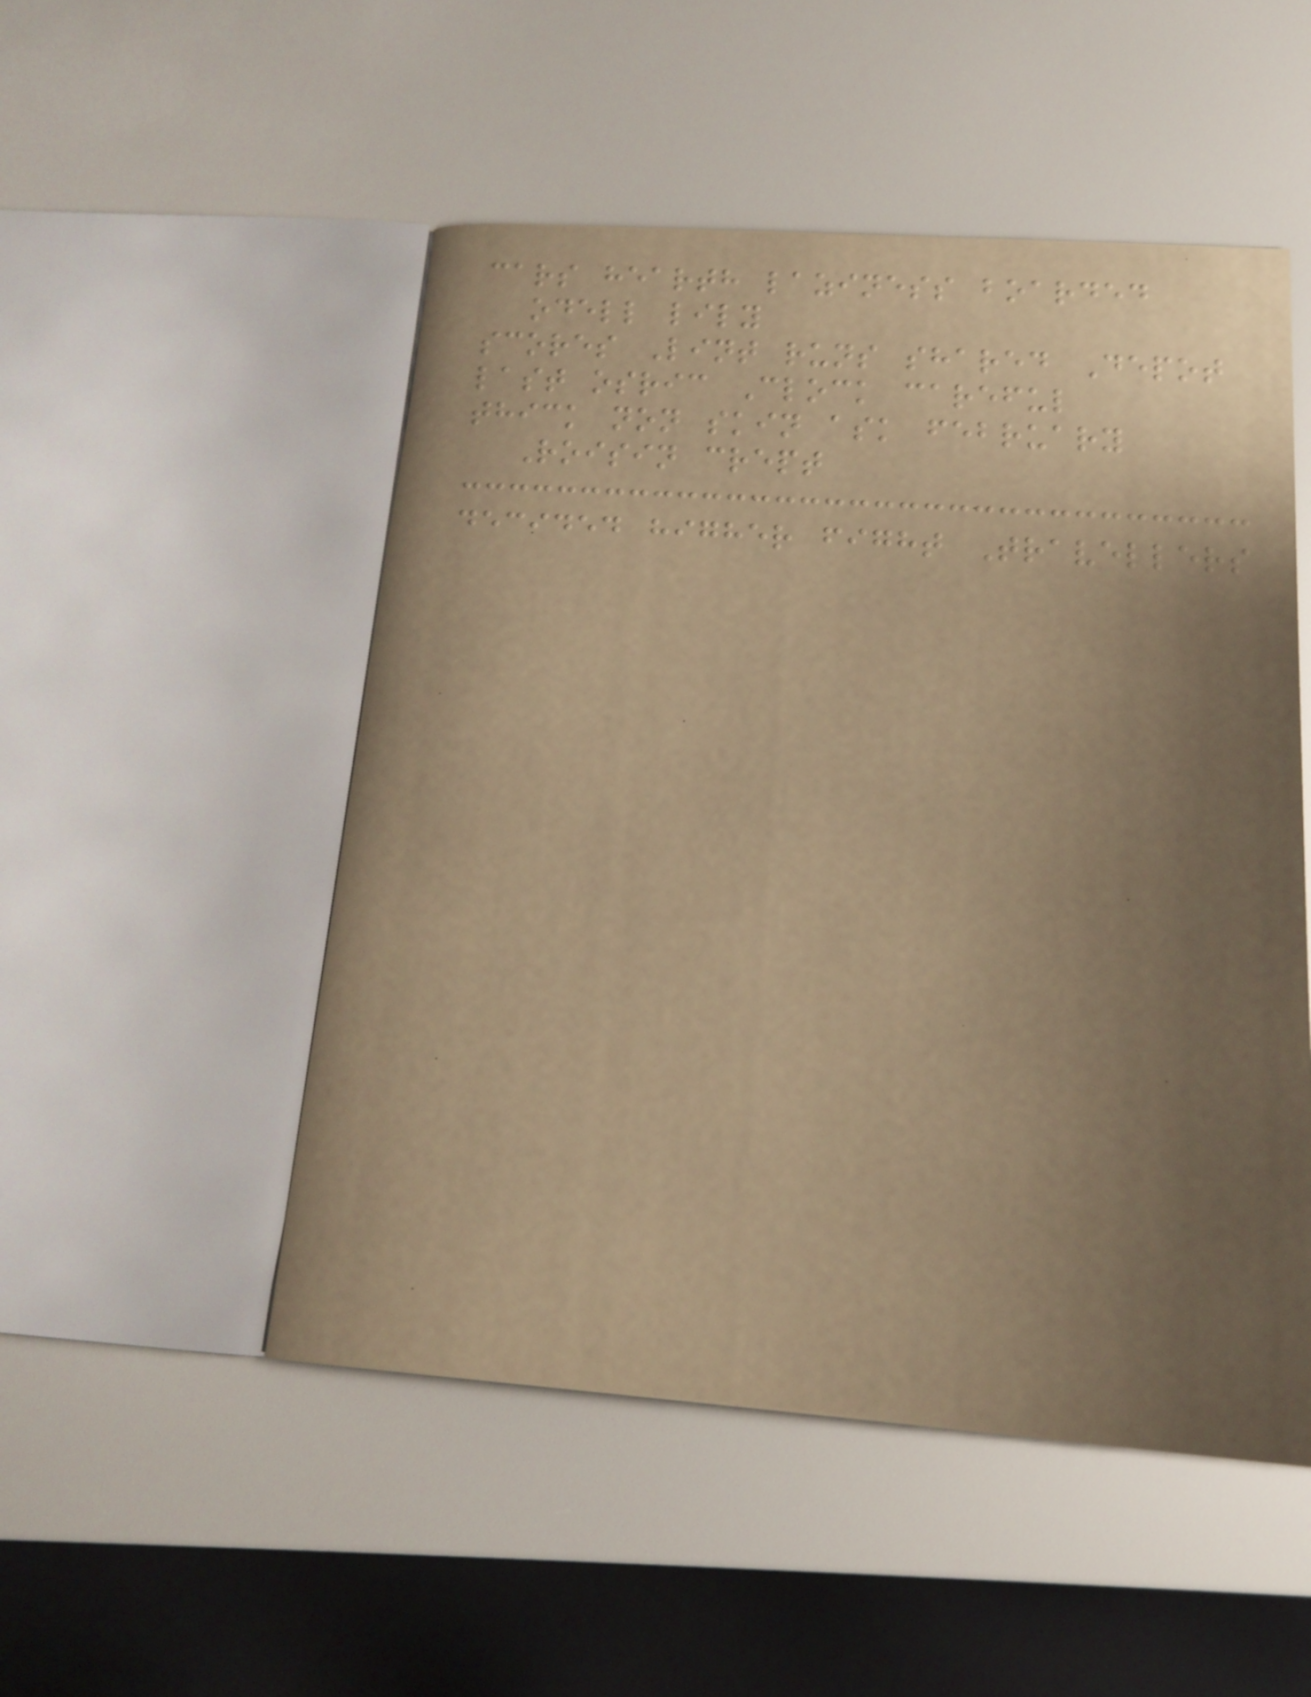cars hearth laziness boarded
odell lily
scores Lint runs shared Depot
last osric Clock careful
thick non skin ask february
Roisin crept
decided higher fight Travellers
